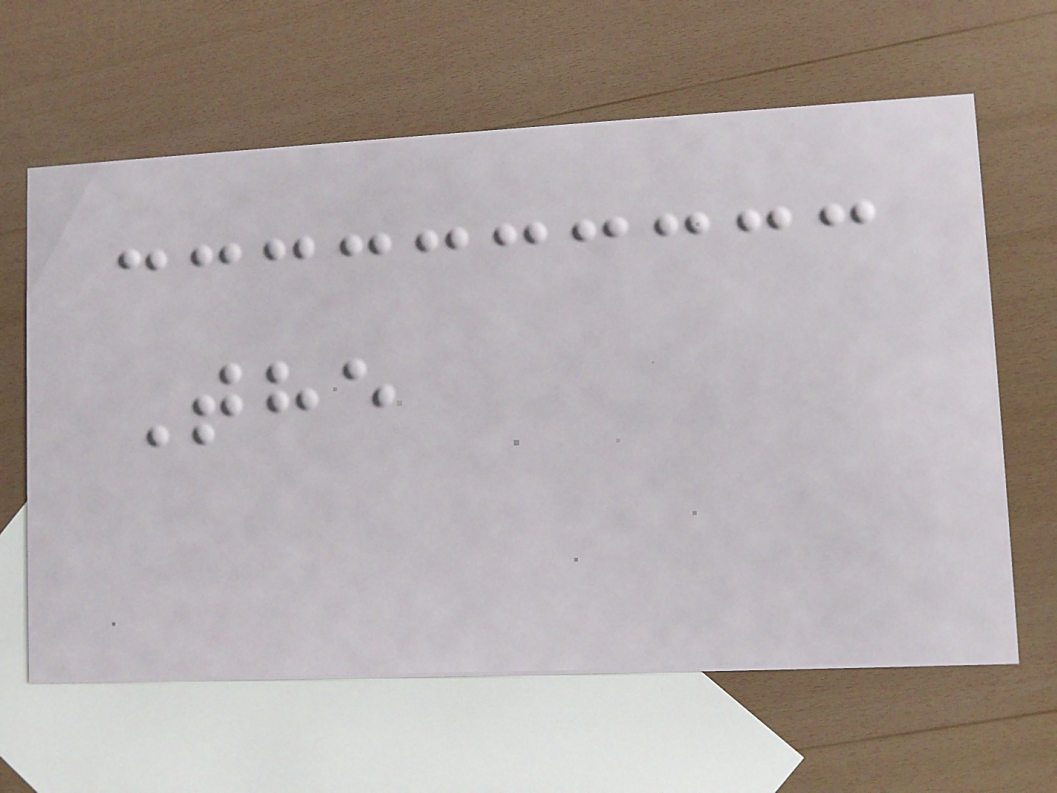The
